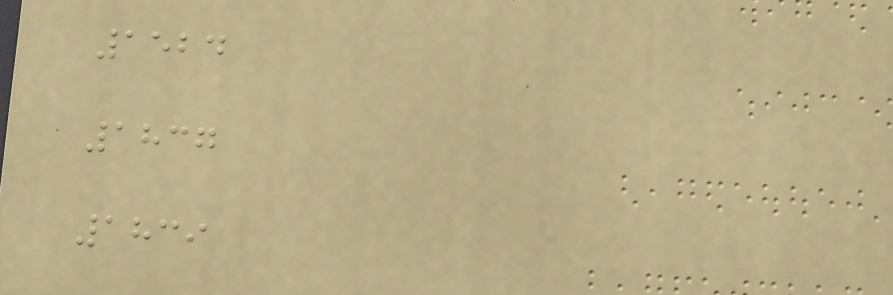1524
1837
1839
